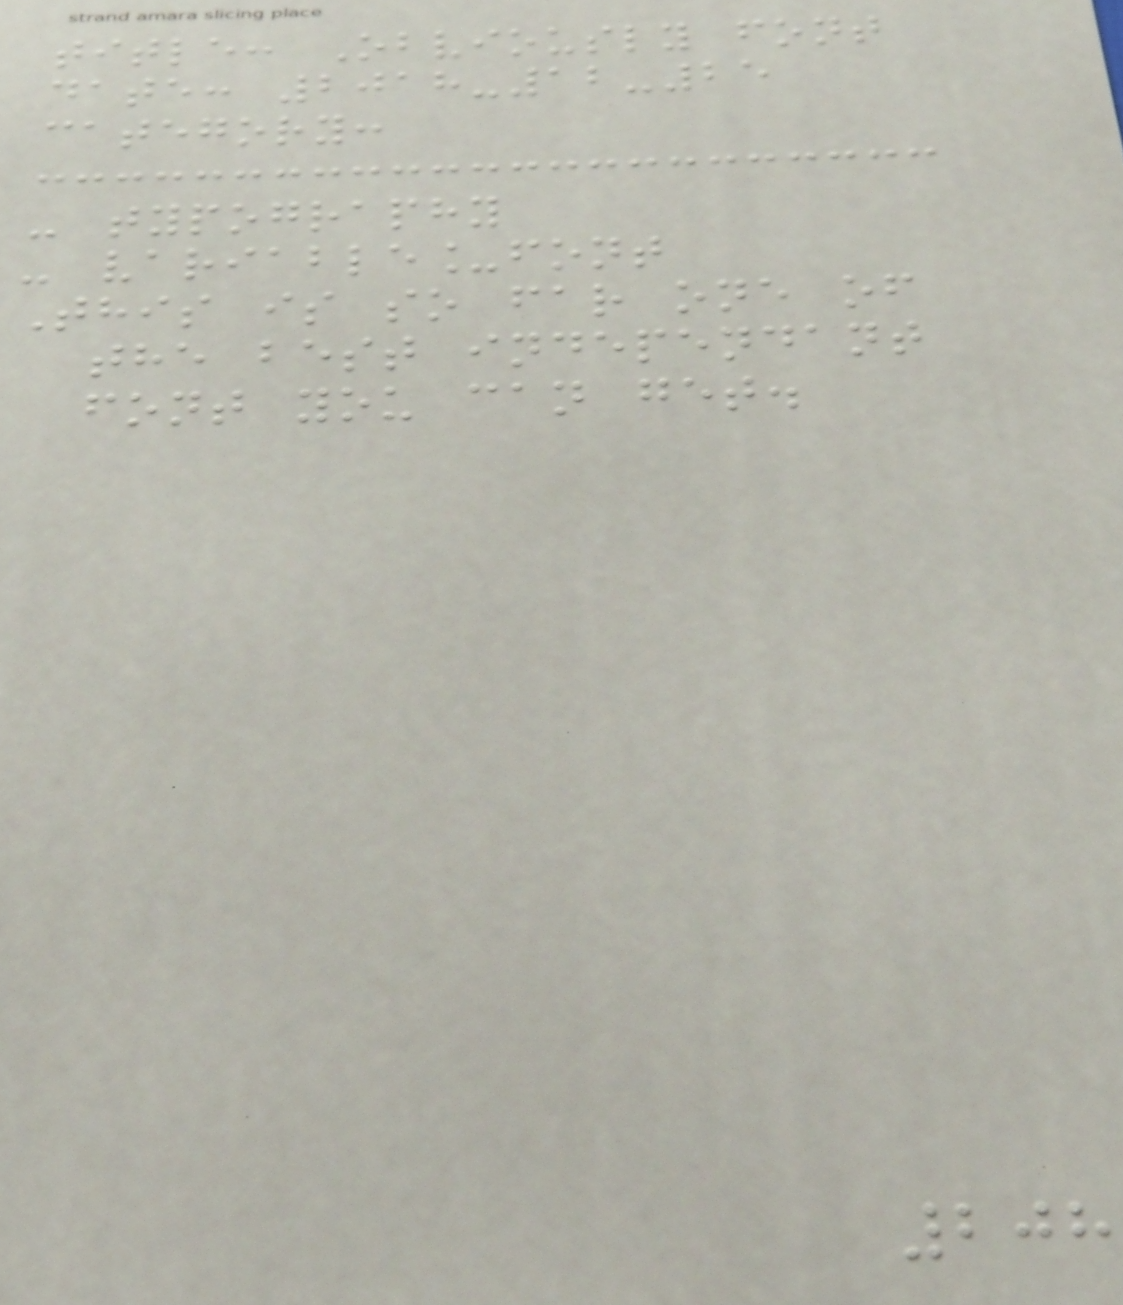title: Obviously font
date: 2018-12-25
category:
- typography
- variable_font
This is so far one of
the best independant
font you can get.
208
